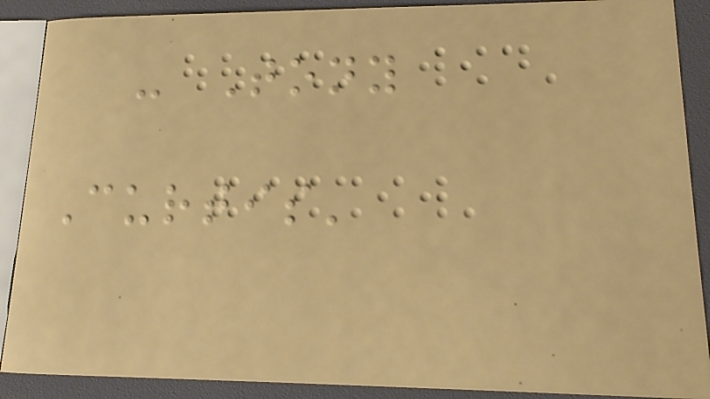- Tony
Curtis'
